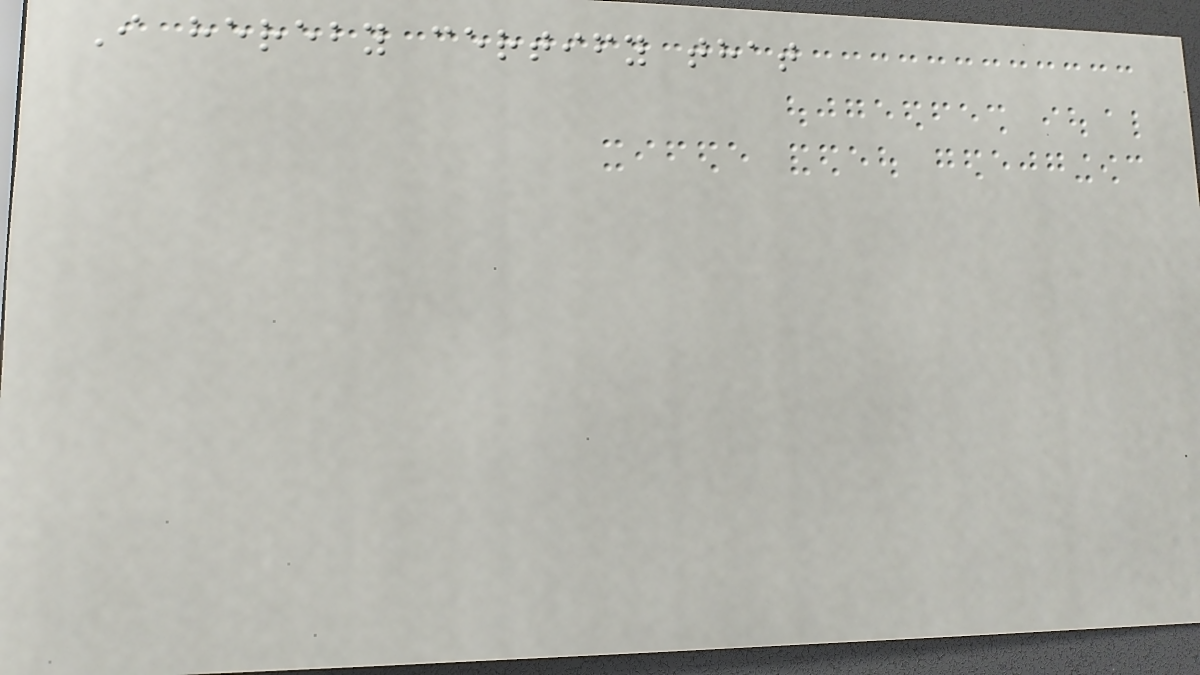I hereby certify that
